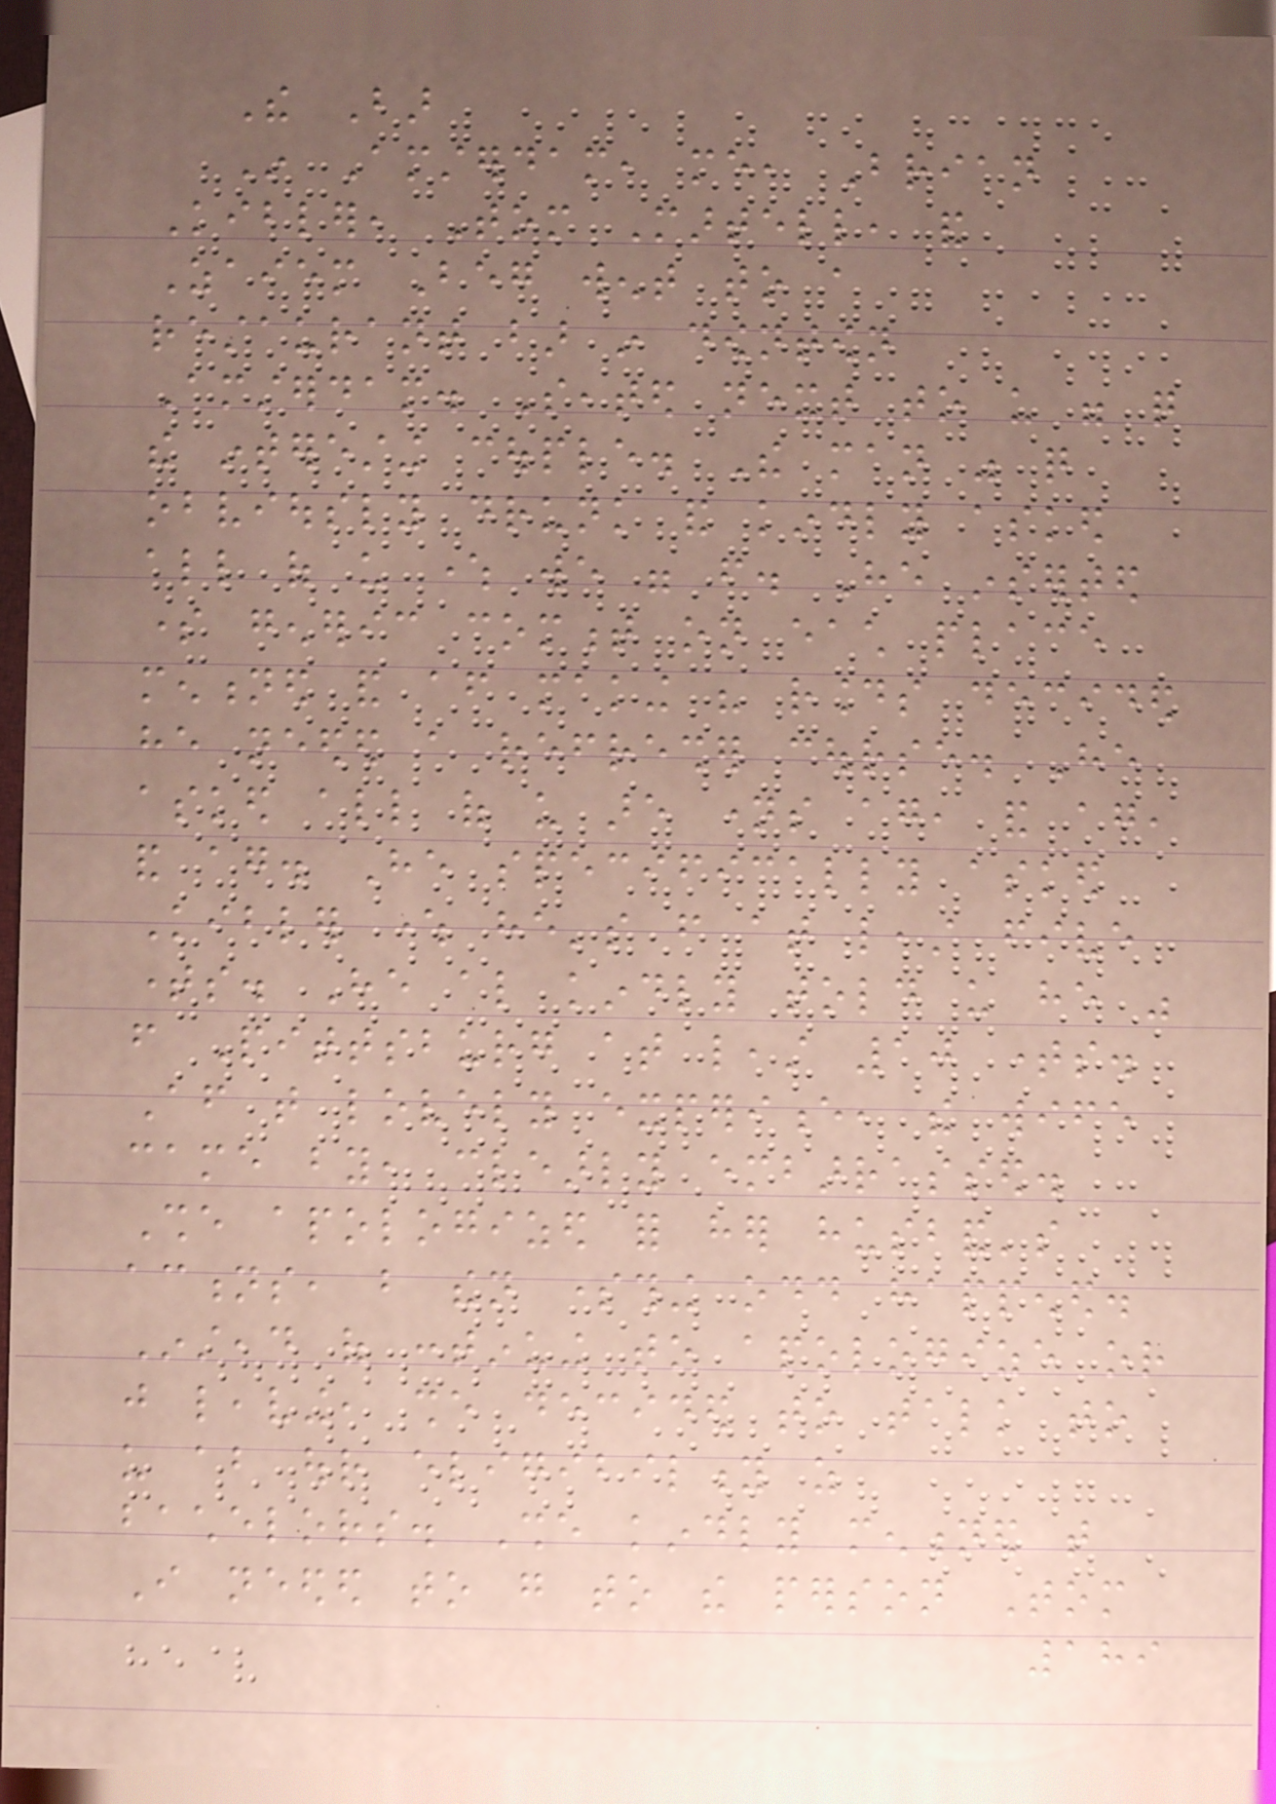The Bar
In Amsterdam, me, Brian
Kibler, Tom Martell, and
Zaiem Beg went to a
restaurant bar in downtown
Amsterdam. Seated next to us were quite
the interesting couple. The man was quite
obviously drunk and kindly asked
all of us where we were from. He inserted
some generic comment on each place
mentioned and after making his rounds decided
he needed a refresher course. He
asked all of us are names again, and again,
and again. He specifically asked
Kibler where he's from at least five
times. He also kindly told us he was
from Pittsburg at least 10 times.
After that lovely experience, the wife
came by, clearly embarrassed.
She apologized for her husband's
actions, but then something odd happened.
Instead of continuing to apologize or
just leaving, she decided to talk to
us about our eligibility as
bachelors. She kindly mentioned that
I needed to go to the person Tom
189
